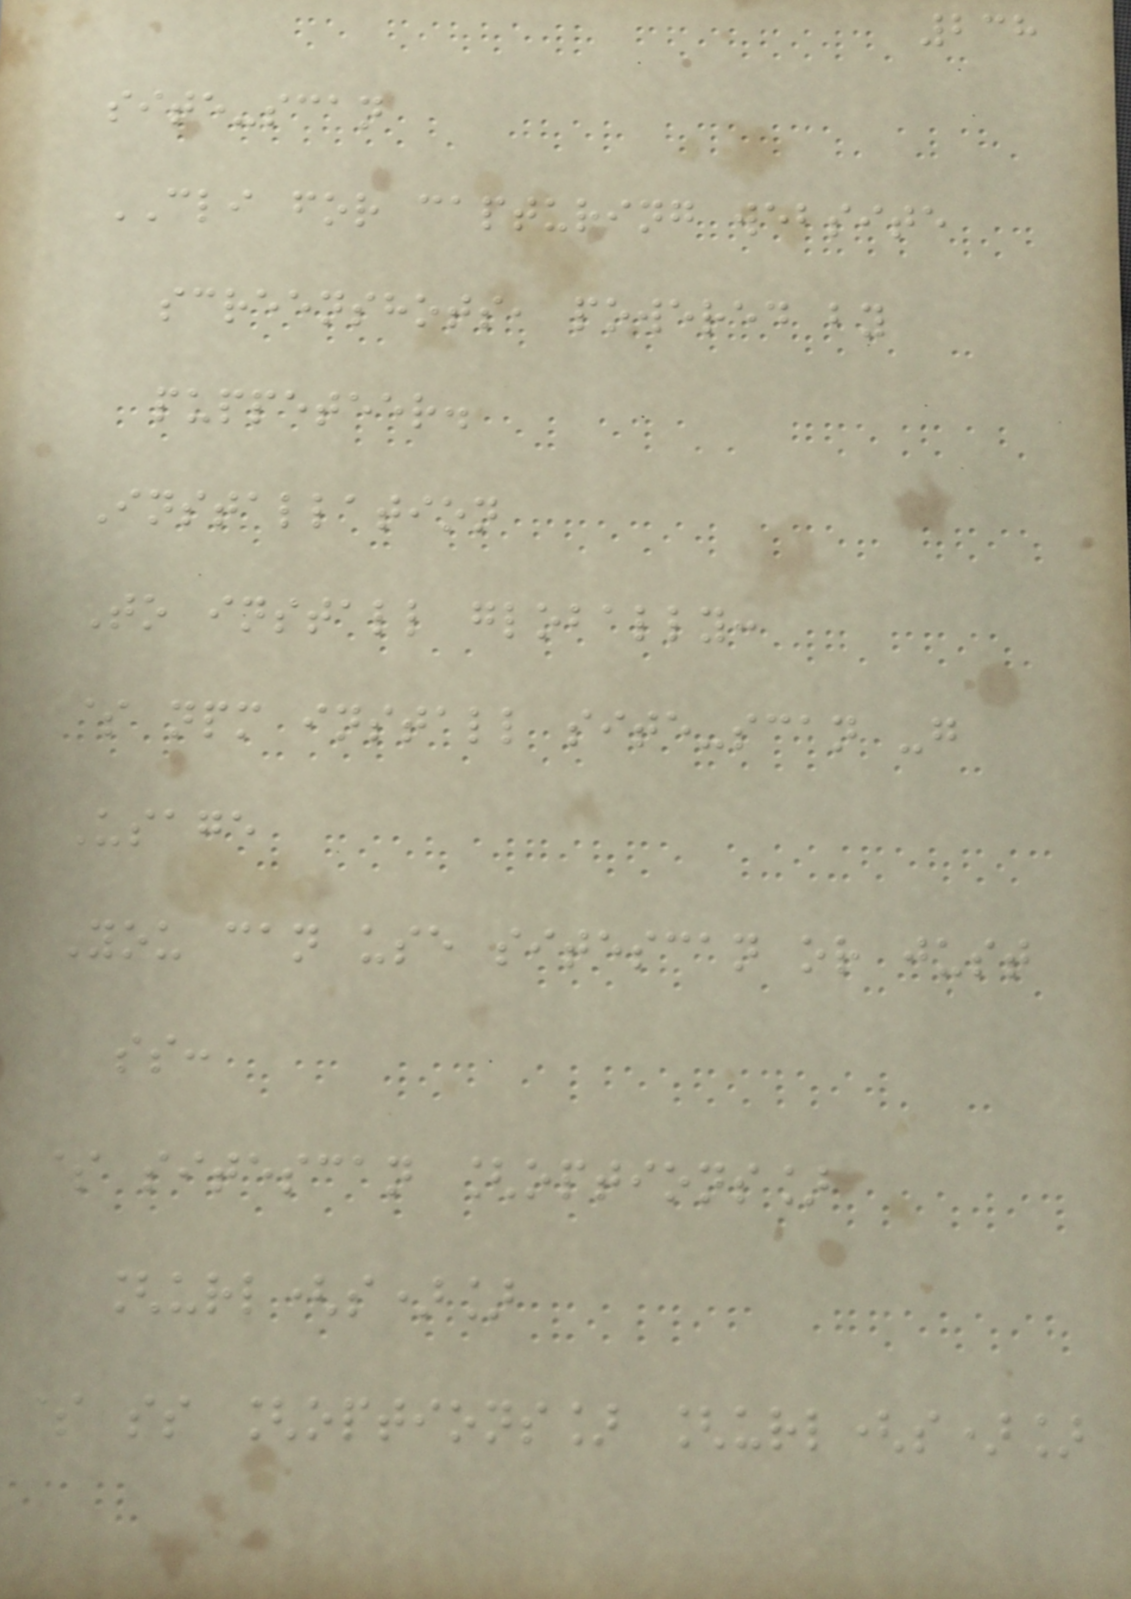238
site-scan
CLI for capturing website
screenshots, powered by
puppeteer.
Installation
To install globally:
$ npm install site-scan -g
Usage
You can use sitescan or just
ss:
$ sitescan [options]
[url(s)]
$ ss [options] [url(s)]
